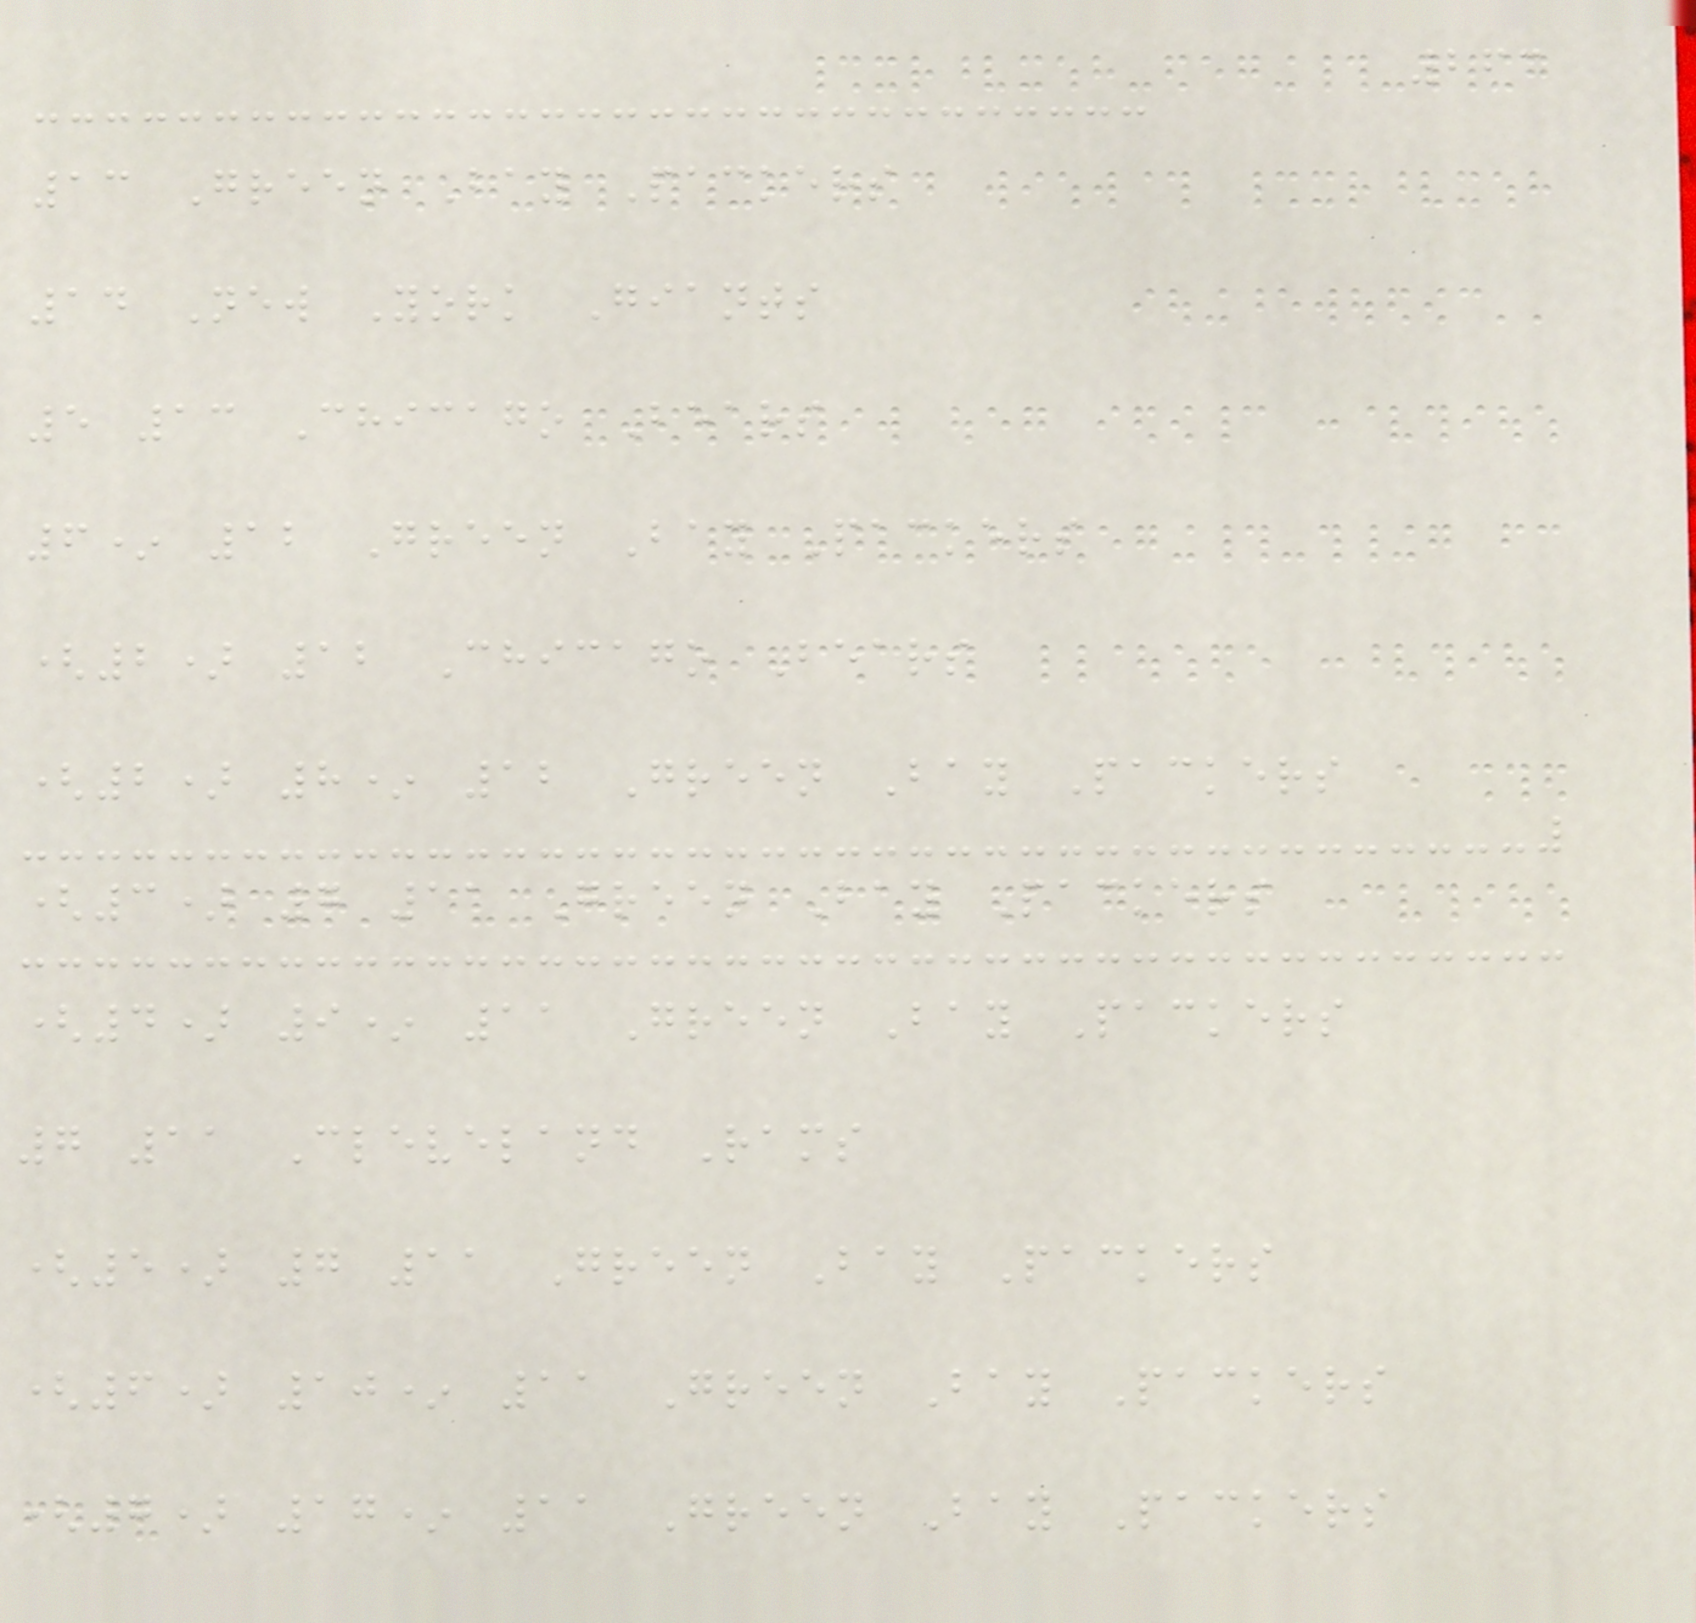263
13 Green Bay Packers
14 New York Giants
5 13 Chicago Bears
6* 12 Green Bay Packers
(2) 12 Chicago Bears
(2) 8* 12 Green Bay Packers
(3) 7 11 Green Bay Packers
(4) 9* 11 Green Bay Packers
7 11 Cleveland Rams
(5) 7 11 Green Bay Packers
(6) 10* 11 Green Bay Packers
(7) 17* 11 Green Bay Packers
